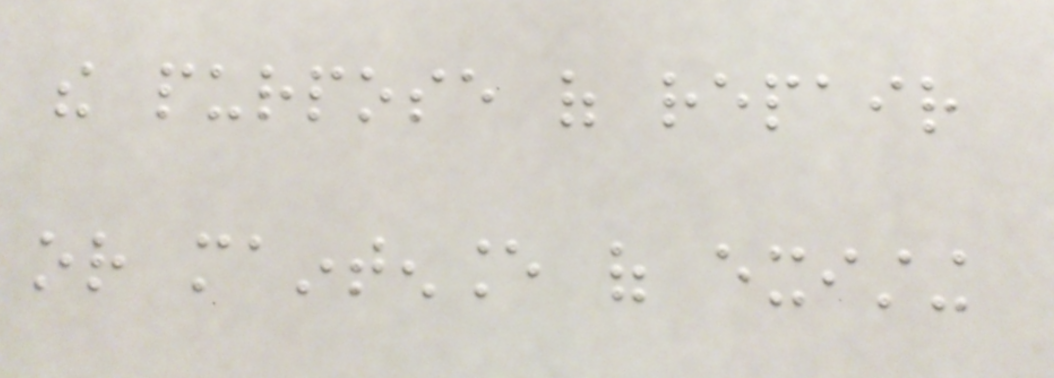the purpose of repair
or maintenance of existing
